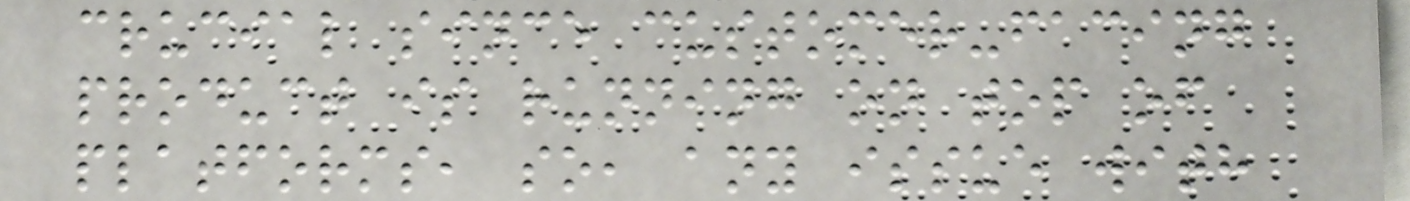crucial since customer-facing
product is running on top of
platforms, so, any issue with
